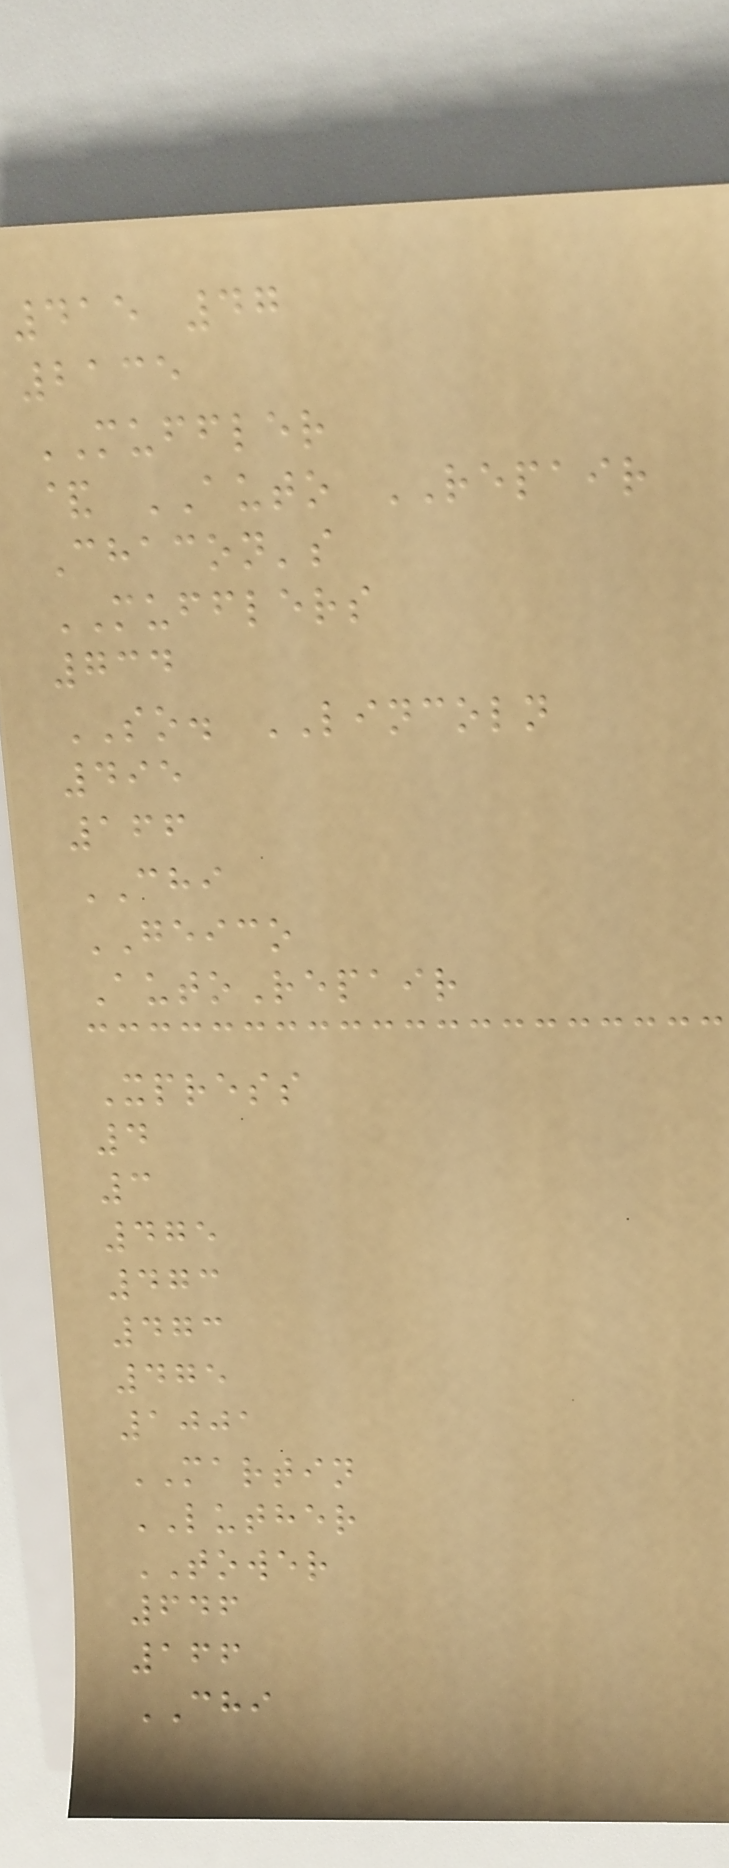415 47
2135
MUFFLER
& AUTO REPAIR
Chacon's
MUFFLERS
734
SO. LINCOLN
495
166
CHI
GEICO
AutoRepair
Xpress
4
3
475
473
473
475
1001
MARTIN
LUTHER
TOWER
646
166
CHI
